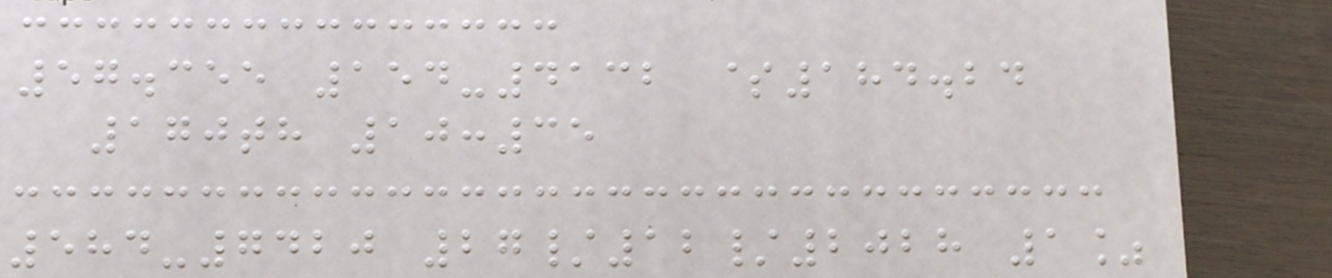57.355 154-4132 $184.24
170th 10:35
584-7420 27/12/2028 1%
